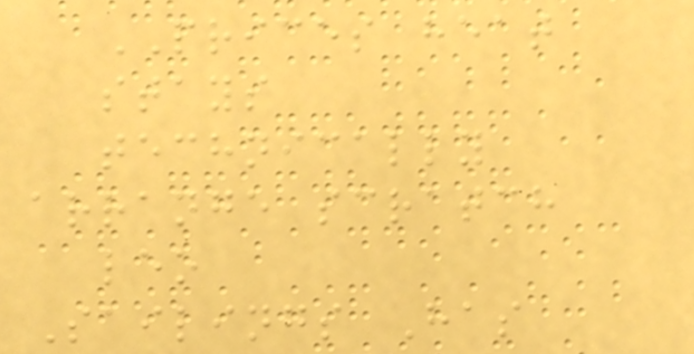PRICES heat
stays
technically
arrange scratch
leo
Sailings Has
